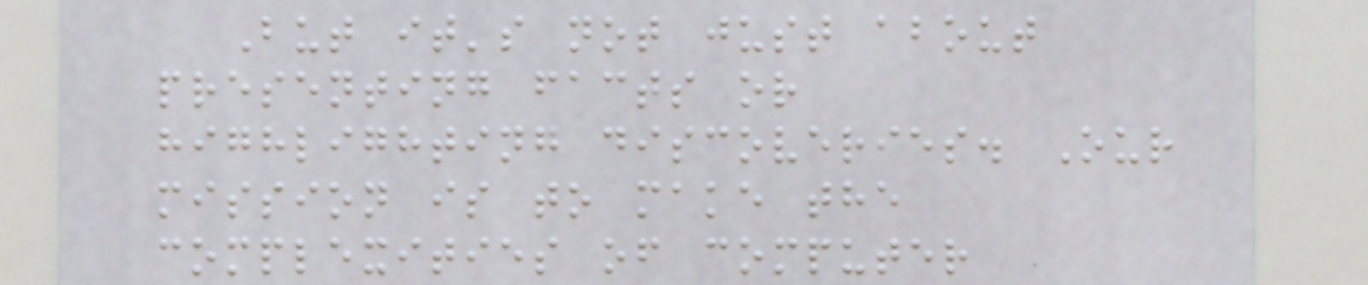But it's not just about
presenting facts or
highlighting discoveries. Our
mission is to make the
complexities of computer
